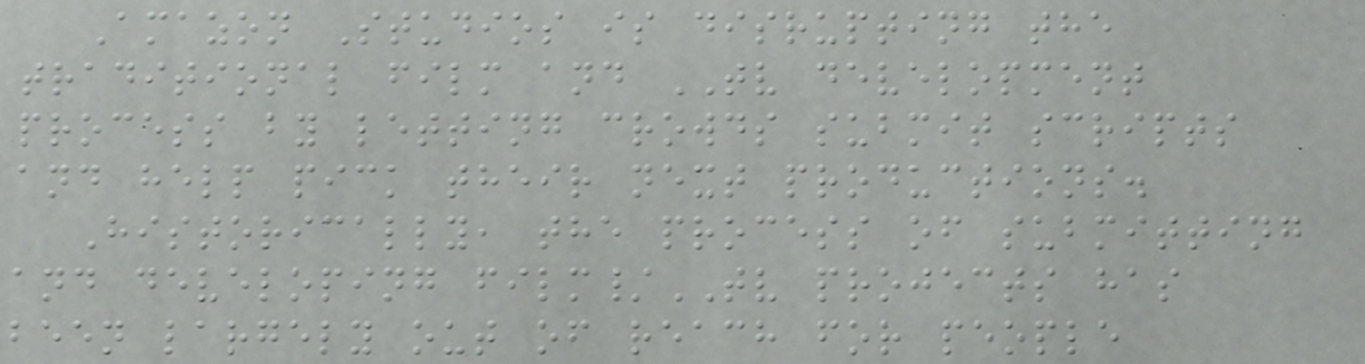Amazon Studios is disrupting the
traditional film and TV development
process by letting crowds submit scripts
and help pick their next productions.
Historically, the process of submitting
and developing film/TV projects has
been largely out of reach for people
